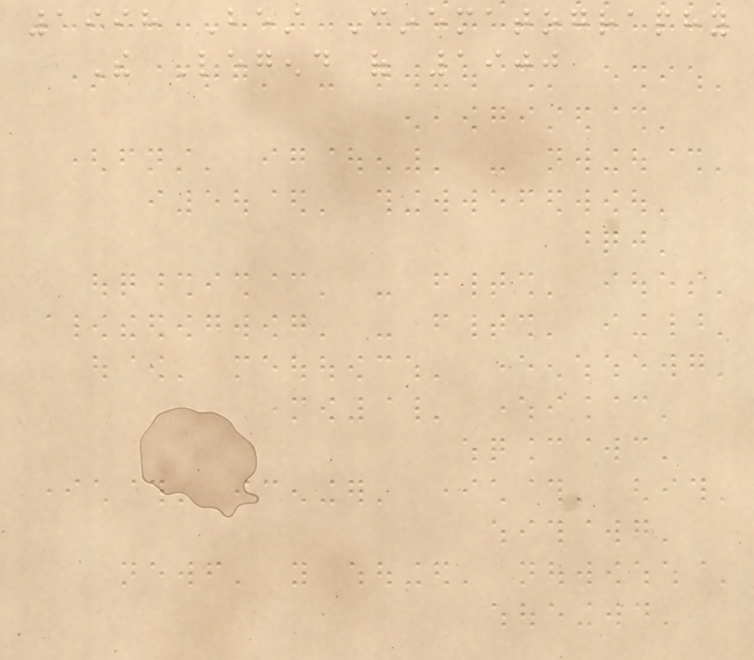1998 Best Cinematography
The Legend of 1900
